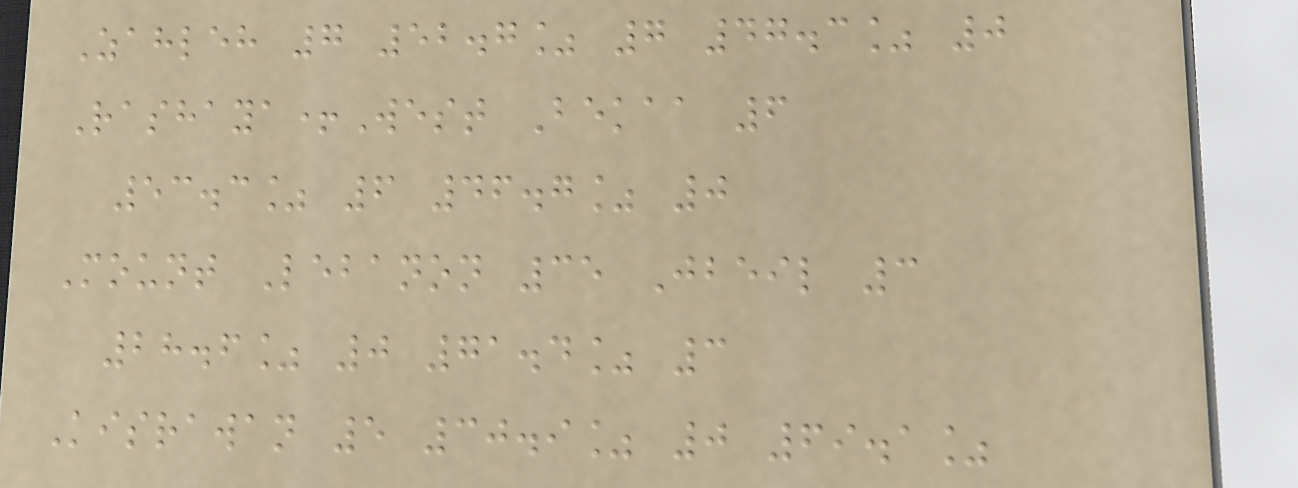Zahleh 7 52.7% 7 47.3% 0
Rashaya+West Bekaa 6
53.3% 6 46.7% 0
Mount Lebanon 35 Jbeil 3
28.6% 0 71.4% 3
Kisrawan 5 30.9% 0 69.1%
